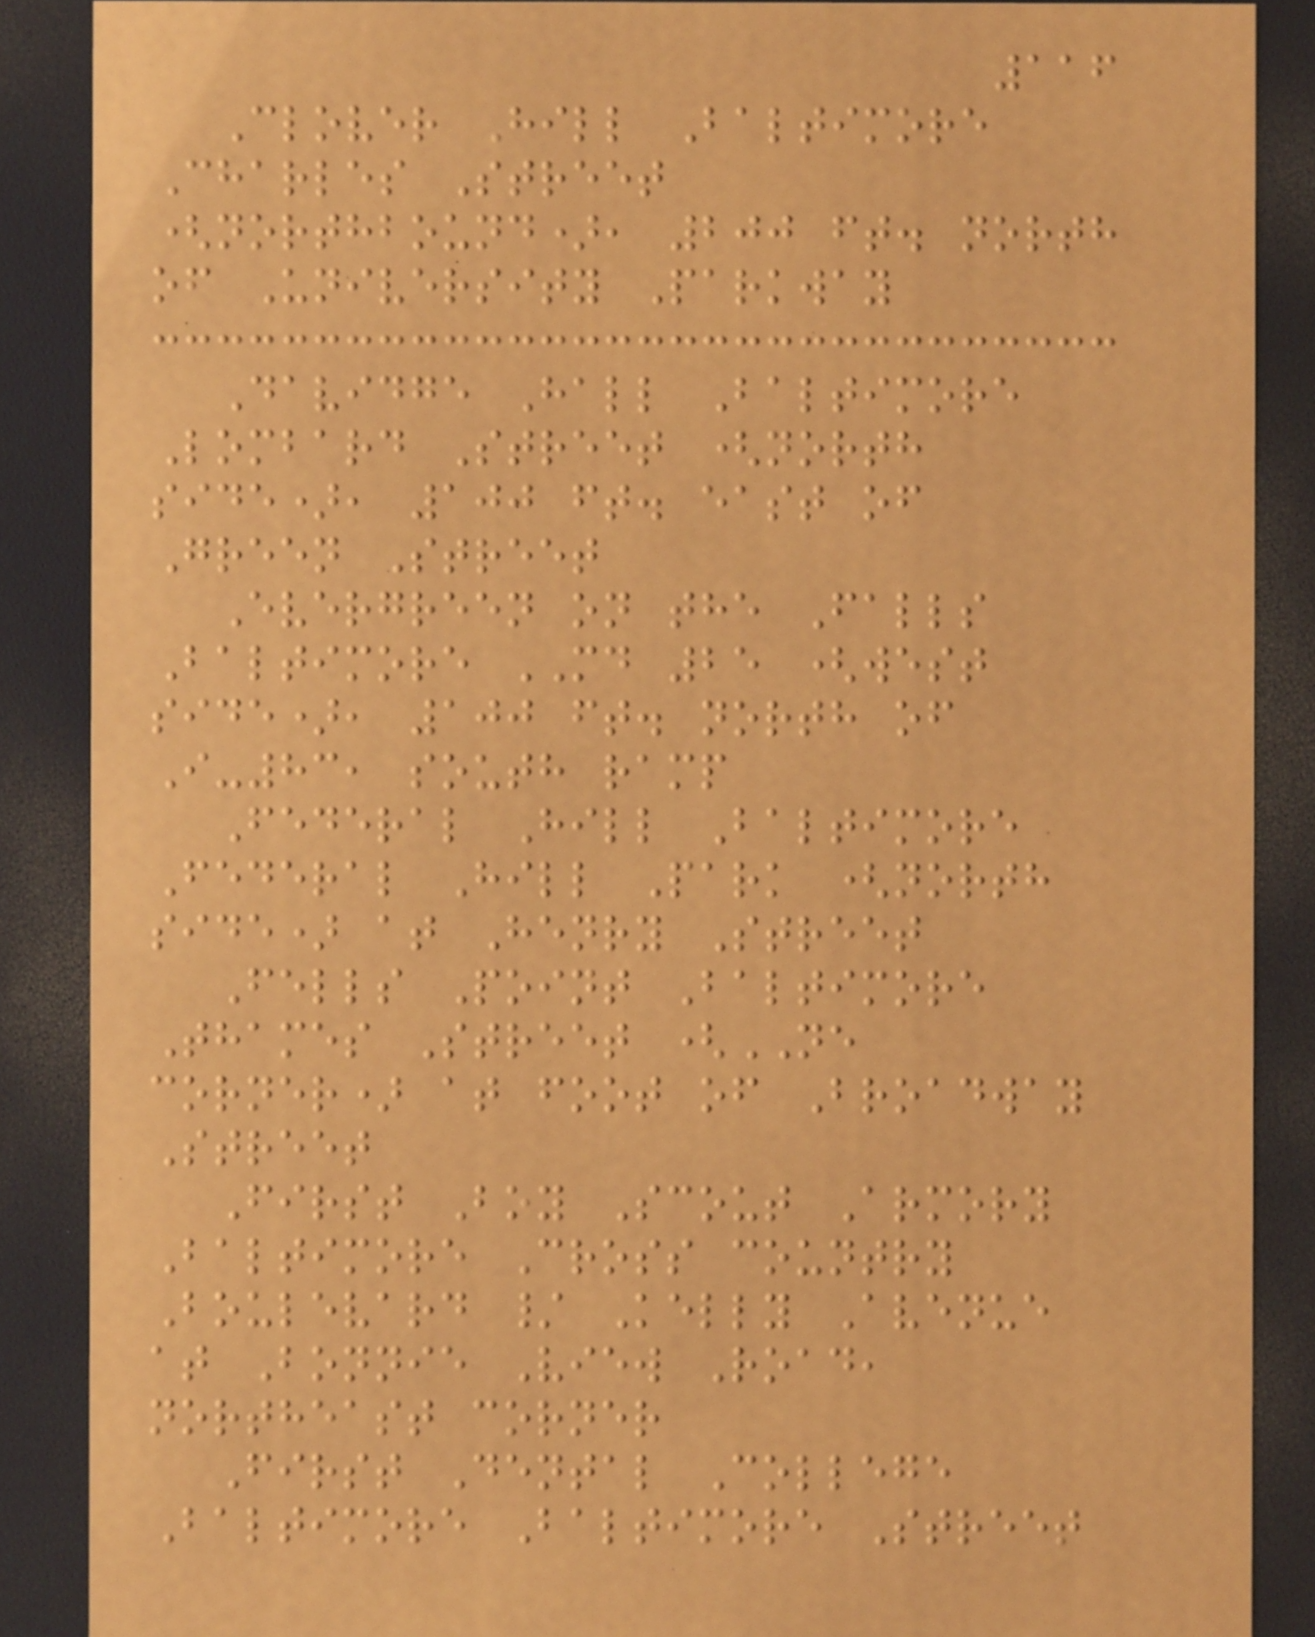116
Clover Hill Baltimore
Charles Street
(northbound), 200 ft. north
of University Parkway
Davidge Hall Baltimore
Lombard Street (north
side), 100 ft. east of
Green Street
Evergreen on the Falls
Baltimore MD 25 (west
side), 100 ft. north of
I-83, south ramp
Federal Hill Baltimore
Federal Hill Park (north
side) at Henry Street
Fells Point Baltimore
Thames Street (NE
corner) at foot of Broadway
Street
First Boy Scout Armory
Baltimore Cross country
Boulevard / Kelly Avenue
at Bonnie View Road,
northeast corner
First Dental College
Baltimore Baltimore Street
